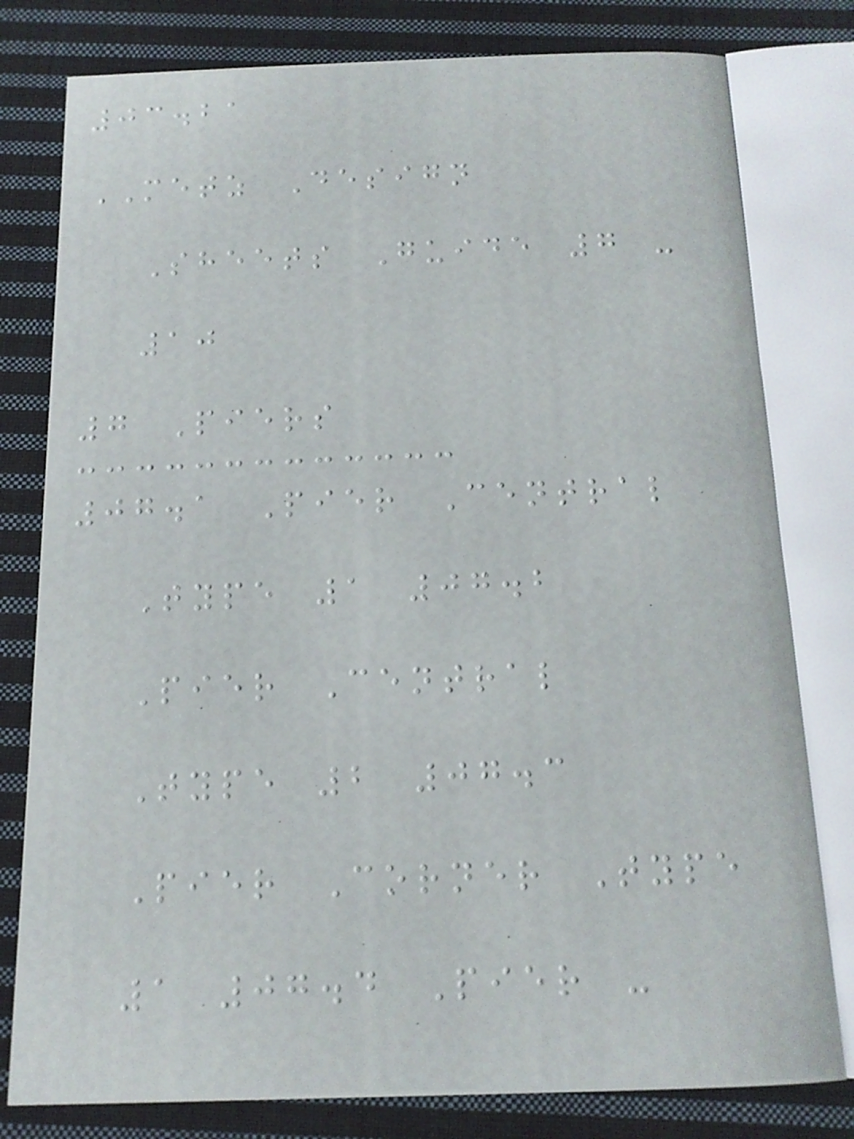03.21
METZ Design
Sheets Guide 7 -
10
7 Piers
07.1 Pier Central
Type 1 07.2
Pier Central
Type 2 07.3
Pier Corner Type
1 07.4 Pier -
